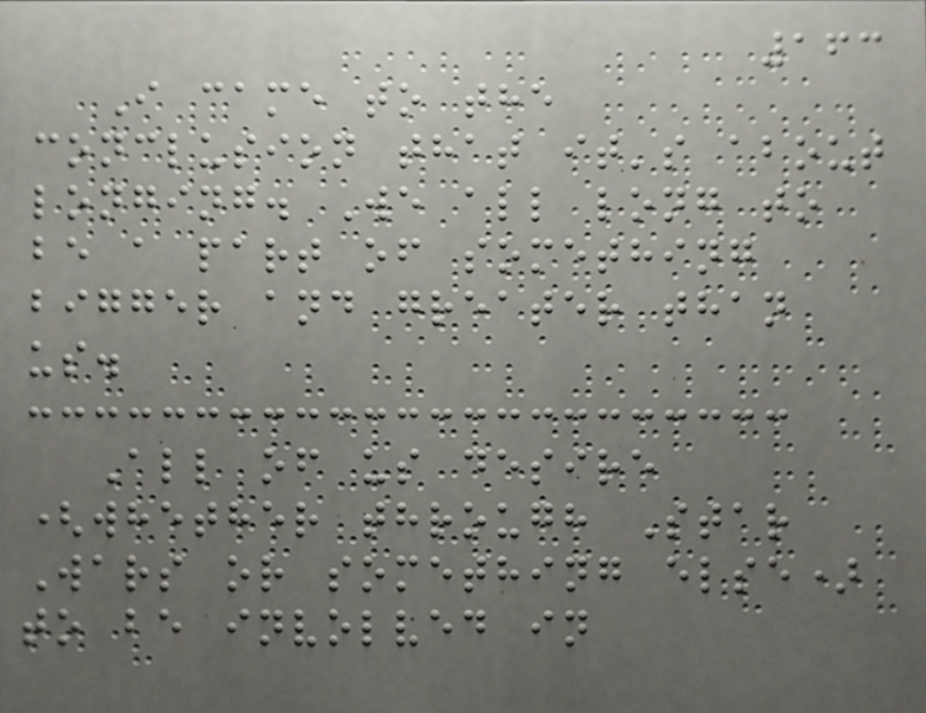163
I came to the
conclusion that it's about
longing. We all long to
be a part of something
bigger and greater than
us.
All of us desire
(whether through Star
Wars or something else)
to be involved in
